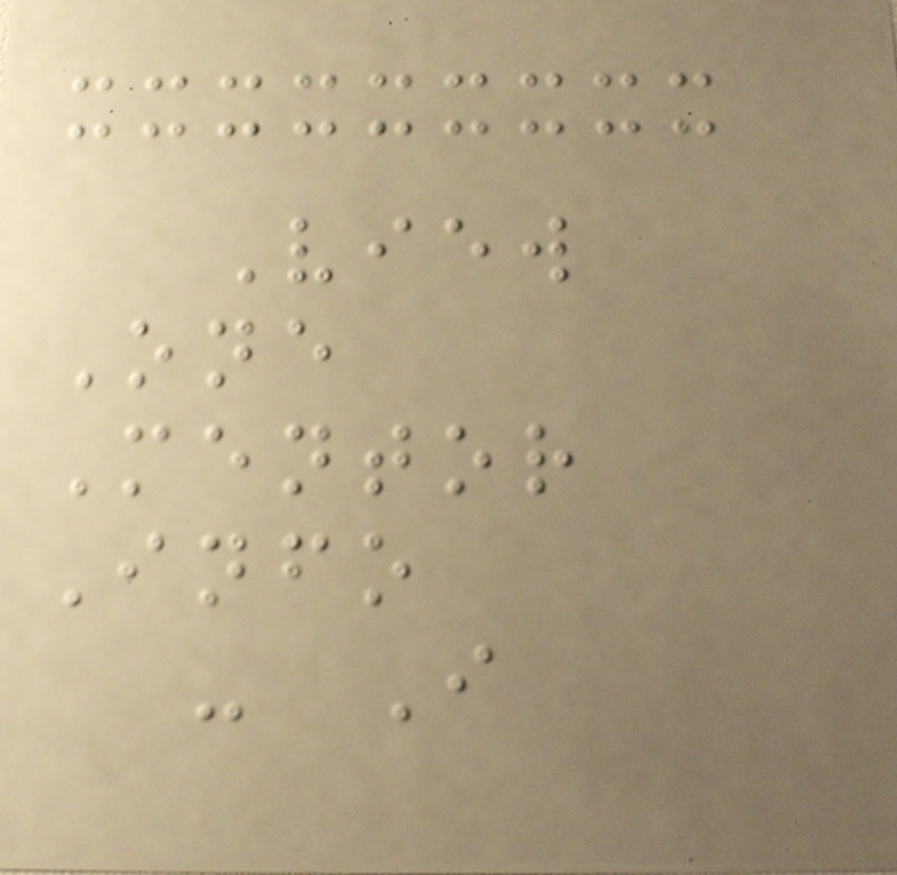View
One
Mentor
Info
- I
